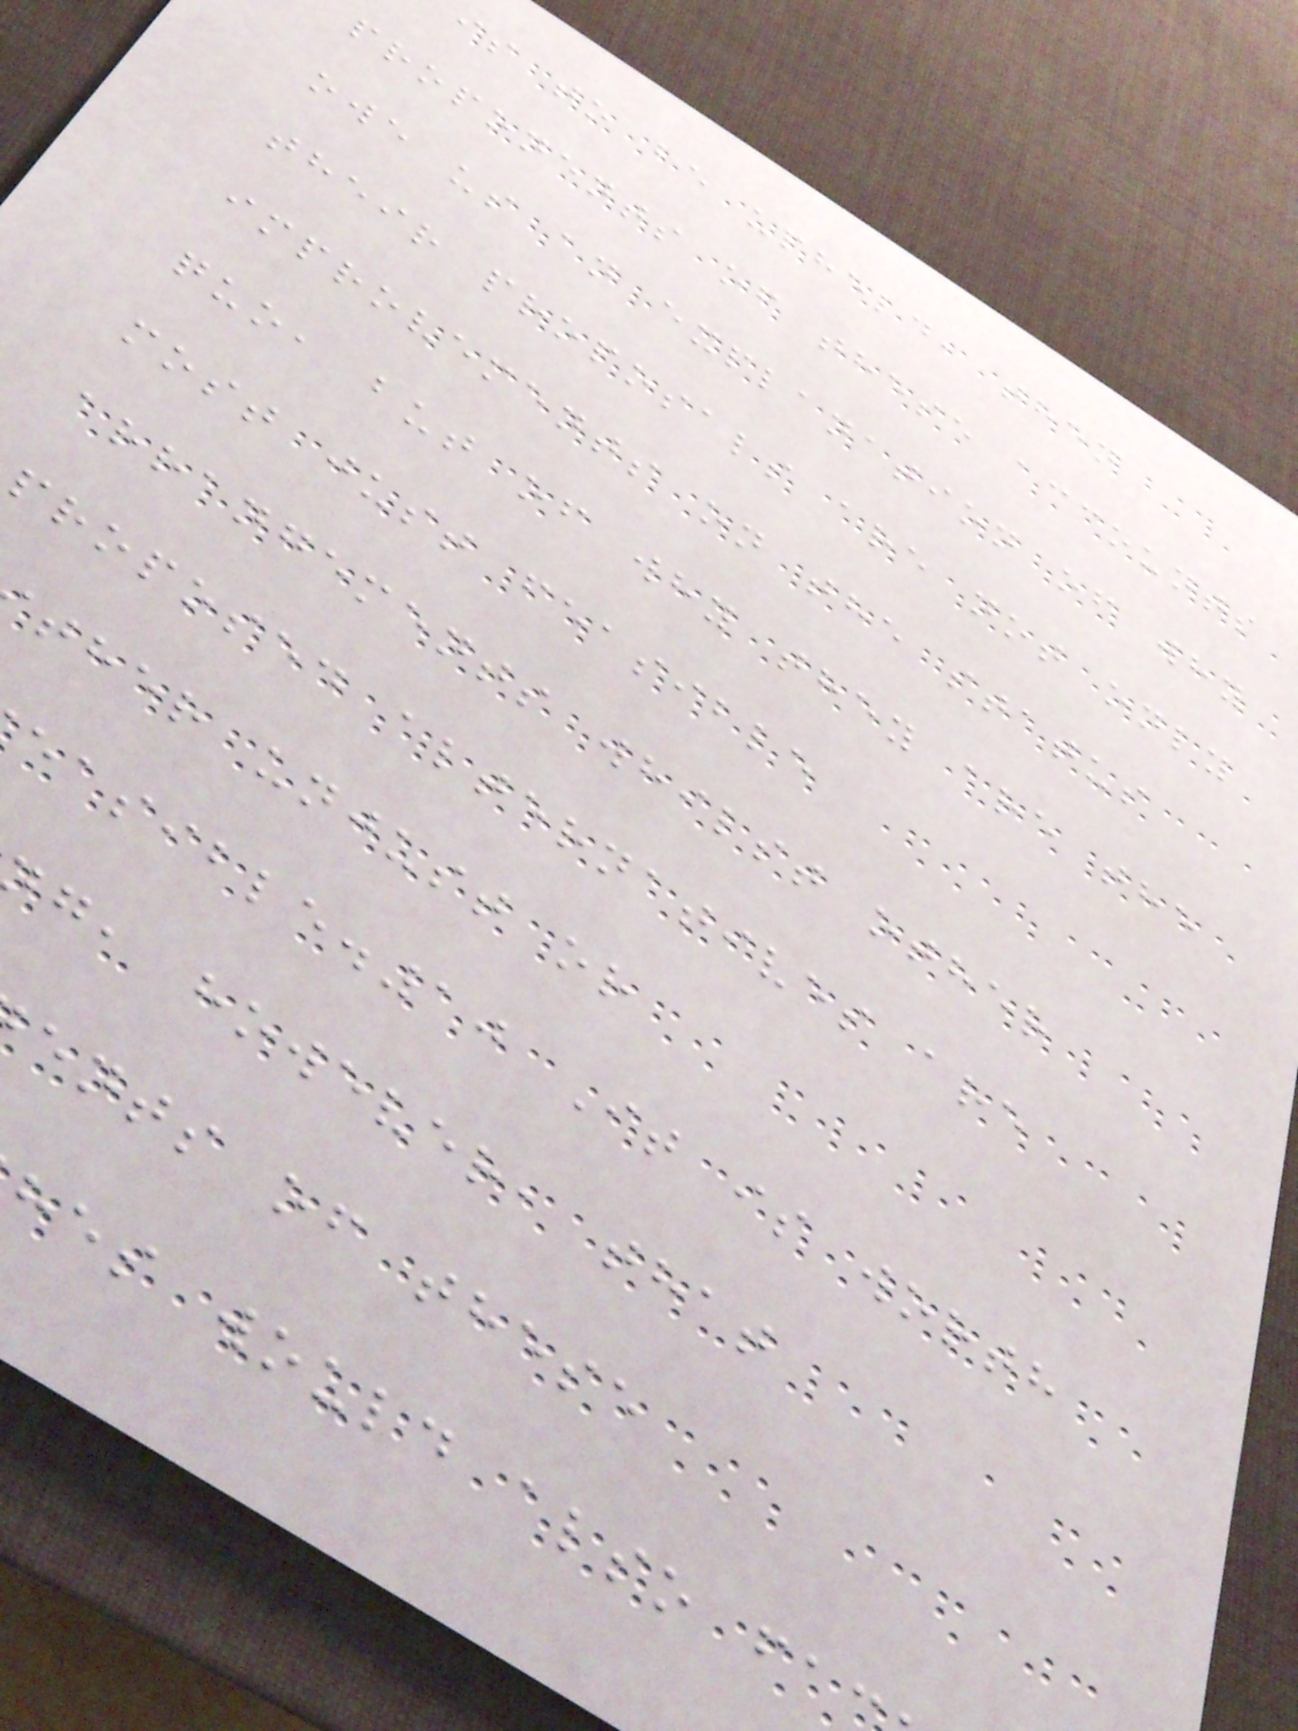is to be upheld, then
proponents of these accounts
owe us an explanation of why
their proposals are not only
improvements on the status
quo, but of why they are the
most just feasible
arrangements whilst other
proposed alternatives are
ther unjust or
easible.10 It is worth
g, however, that
ents of these
hes would also fa
